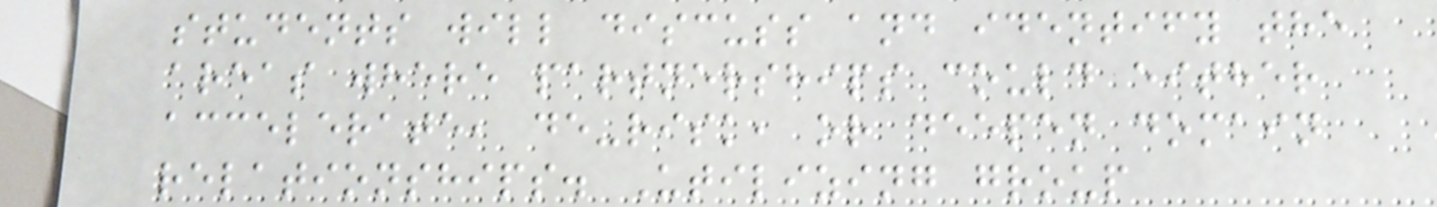students will discuss and identify the
areas where partnerships could either
accelerate, de-risk, or deepen domain
relationships. Utilizing group
